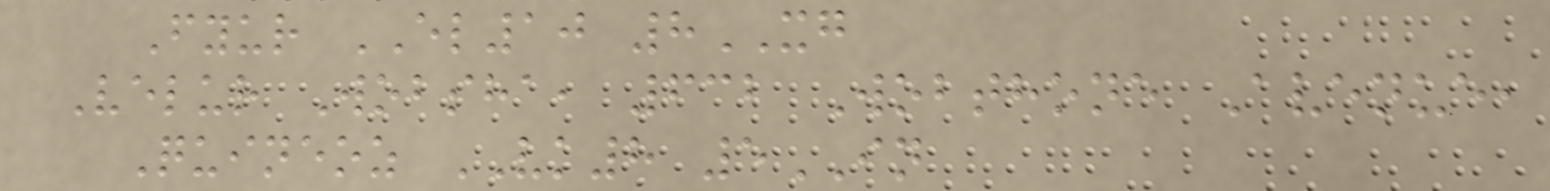Fyur EL10 8XG
Velur Wobsha, 632 Wobthone Avenue,
Quineoz VK8 5IN
